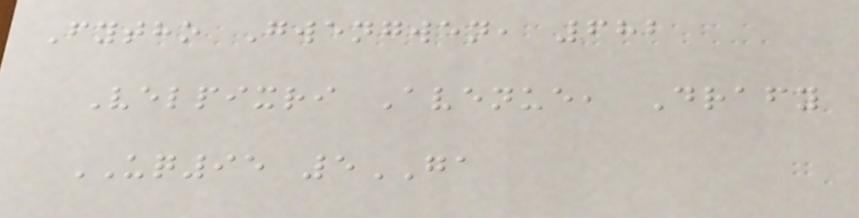Fytho Gwengwen, 682
Velpixri Avenue, Drafy
UQ95 5GA
